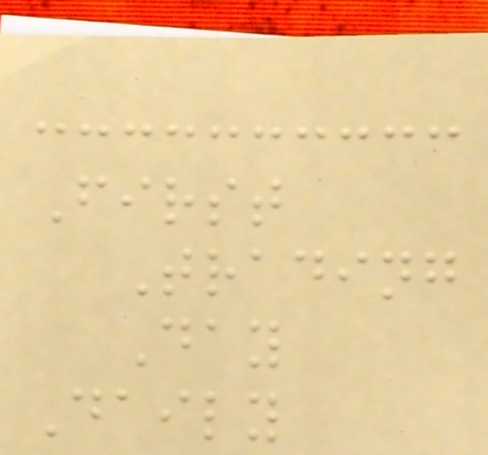First
Trading
Day
Daily
